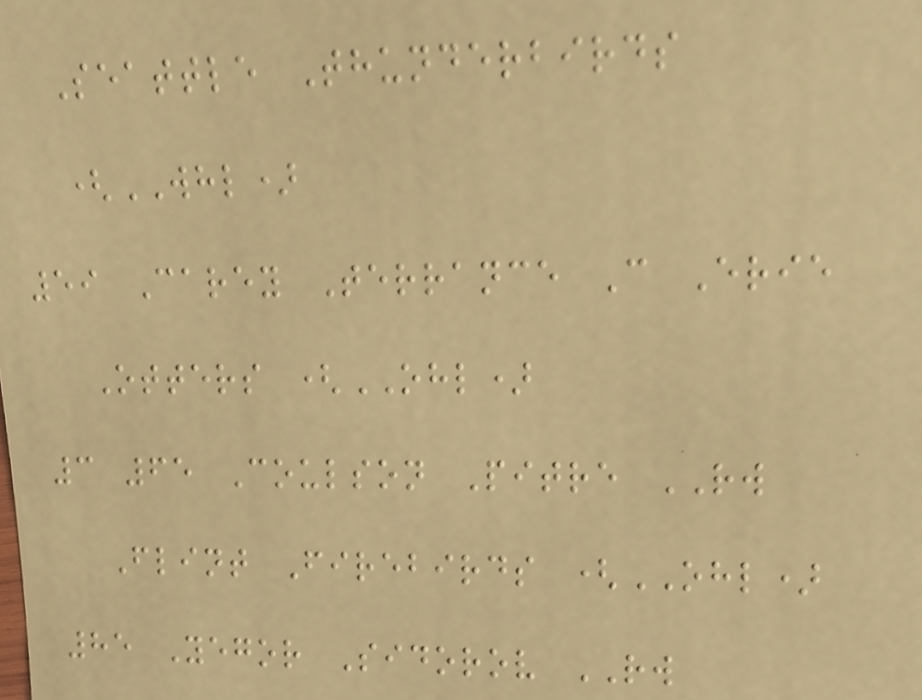Seattle Thunderbirds
(WHL)
59 Carey Terrance C Erie
Otters (OHL)
3 65 Coulson Pitre RW
Flint Firebirds (OHL)
85 Yegor Sidorov RW
